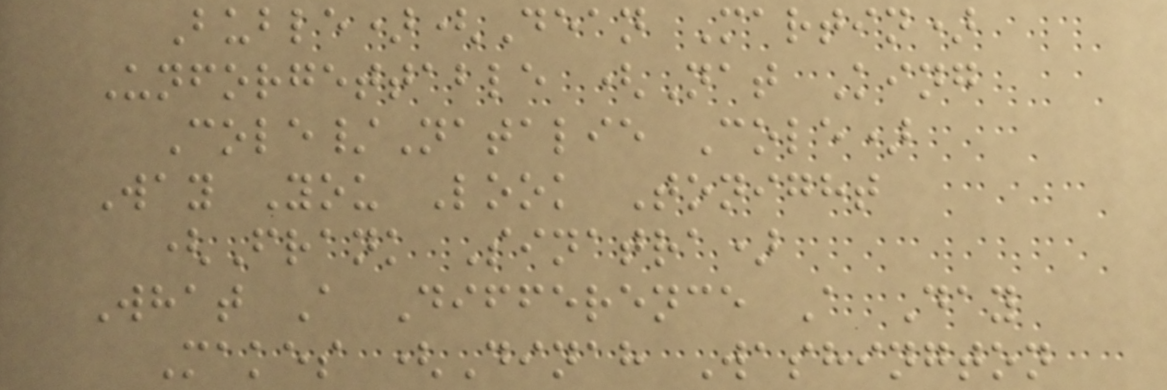Buble)(Dean Martin)
Unforgettable (Nat King
Cole/Natalie Cole)
Way You Look Tonight
(Frank Sinatra)
What A Difference A Day
Makes (Dinah Washington
